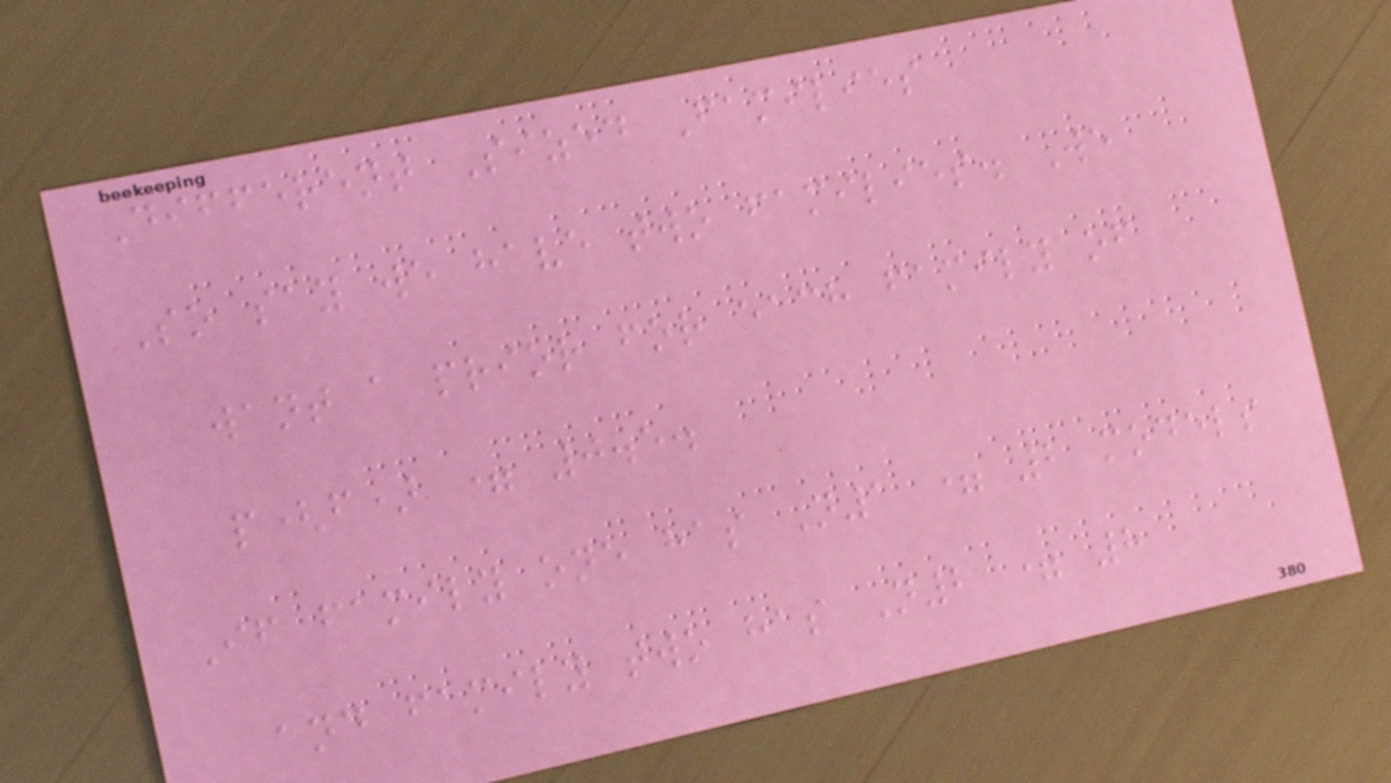Different Sized Families
So say we have two families. We
want a prior for each family of
p(f) = 0.5.
If family one has N1 = 2 models
and family two has N2 = 8
